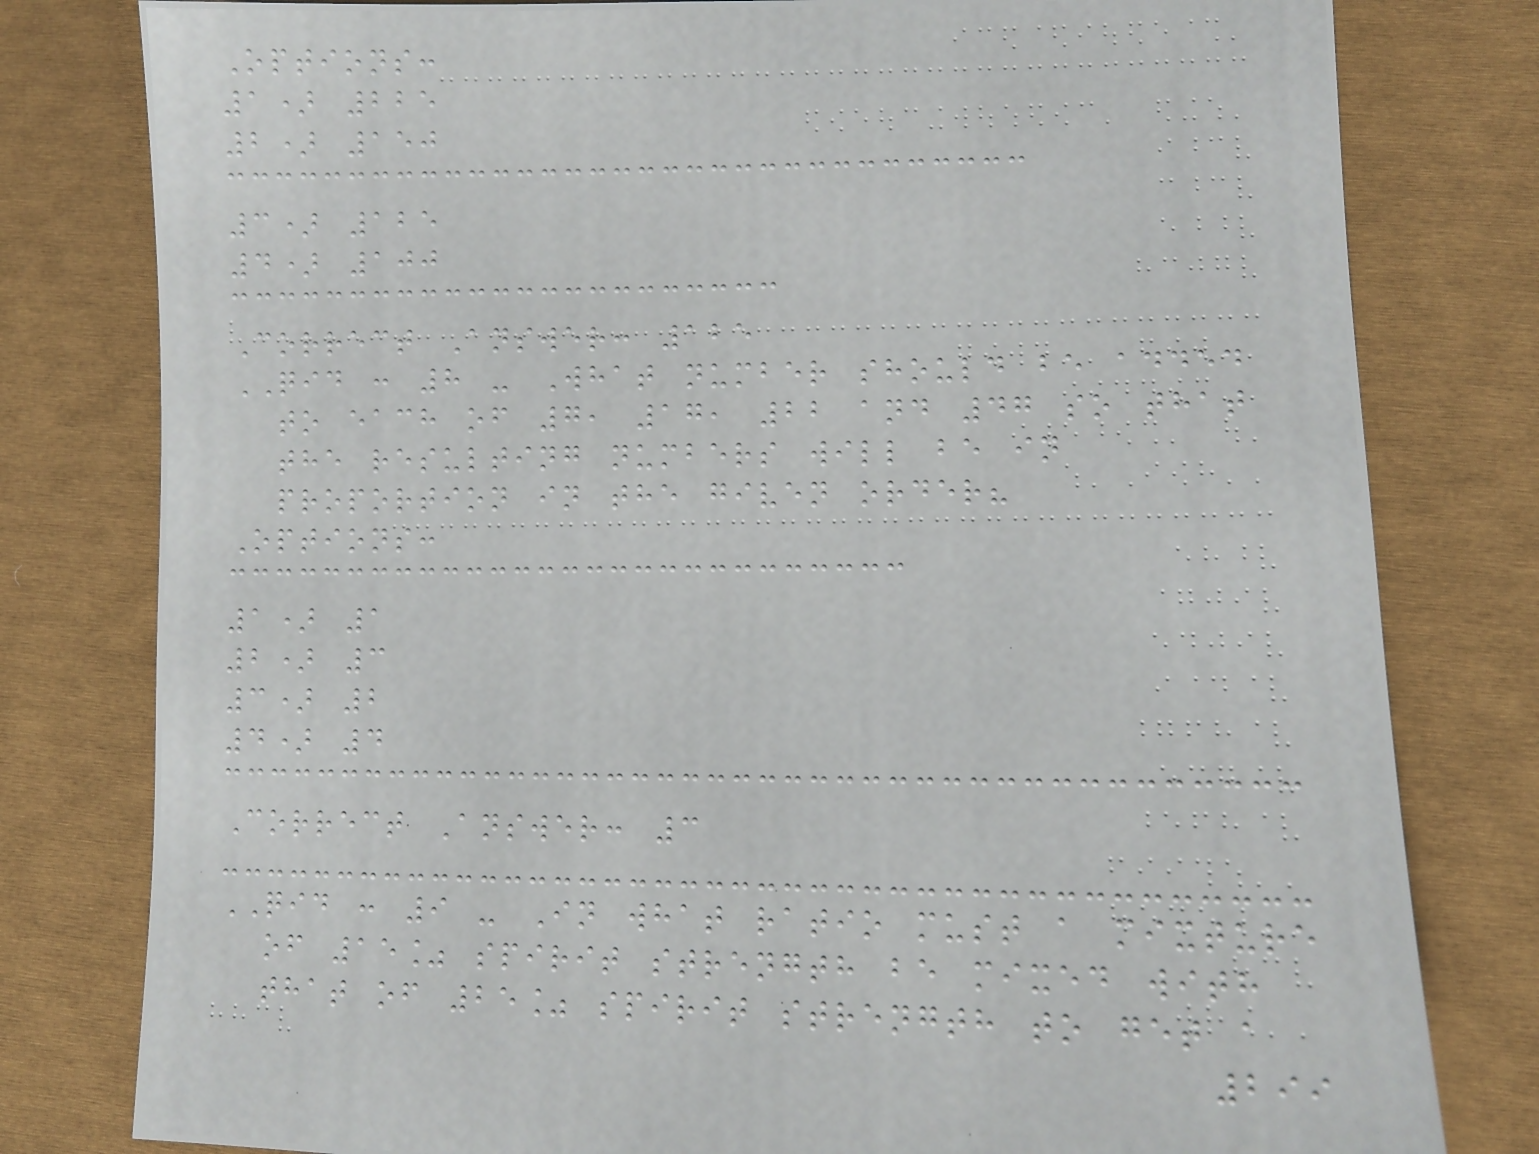Options:
1) 225
2) 150
3) 125
4) 100
Correct Answer: 125
QID : 8 - What number should be added
to each of 7, 17, 22 and 47 so that
the resulting numbers will be in
proportion in the given order?
Options:
1) 1
2) 3
3) 2
4) 4
Correct Answer: 3
QID : 9 - In what ratio must a mixture
of 15% spirit strength be mixed with
that of 25% spirit strength to get a
299
